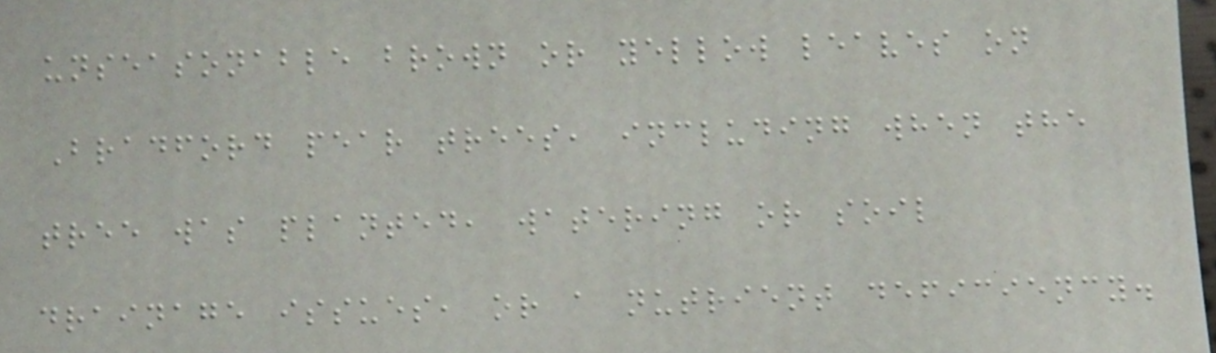unseasonable brown or yellow leaves on
Bradford pear trees, including when the
tree was planted, watering or soil
drainage issues, or a nutrient deficiency.
